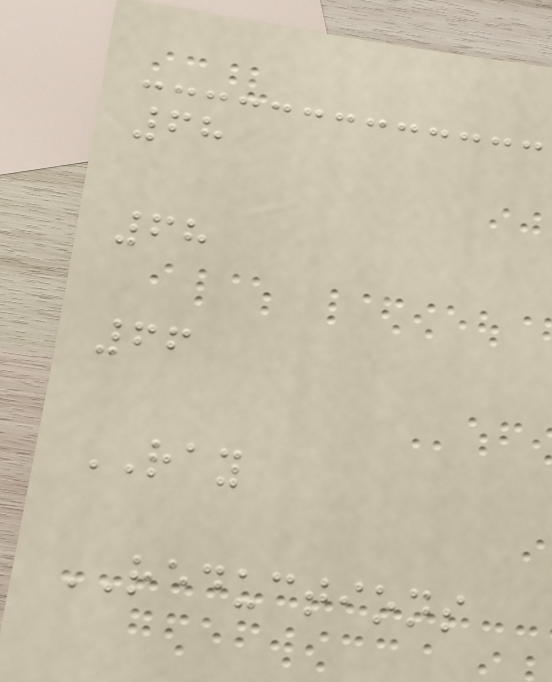68
68
66
RAY
REDUCTIONS
